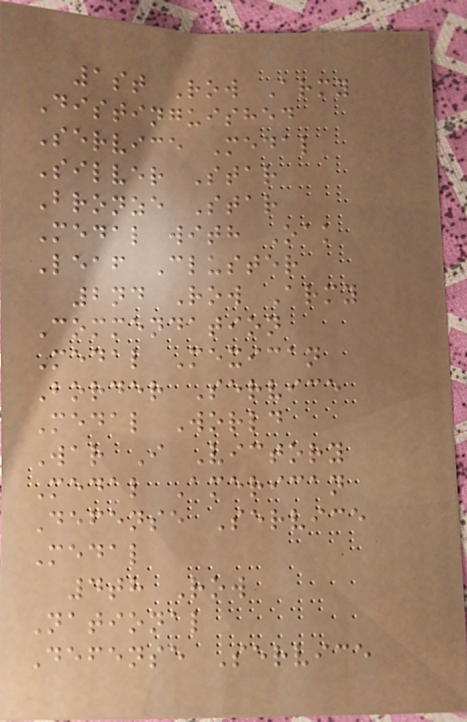1st Row Army
Distinguished
Service Medal
Silver Star
Bronze Star
Medal with Oak
Leaf Cluster
2nd Row Army
Commendation
Medal Mexican
Border Service
Medal World
War I Victory
Medal American
Defense Service
Medal
4th Row
National
Defense Service
